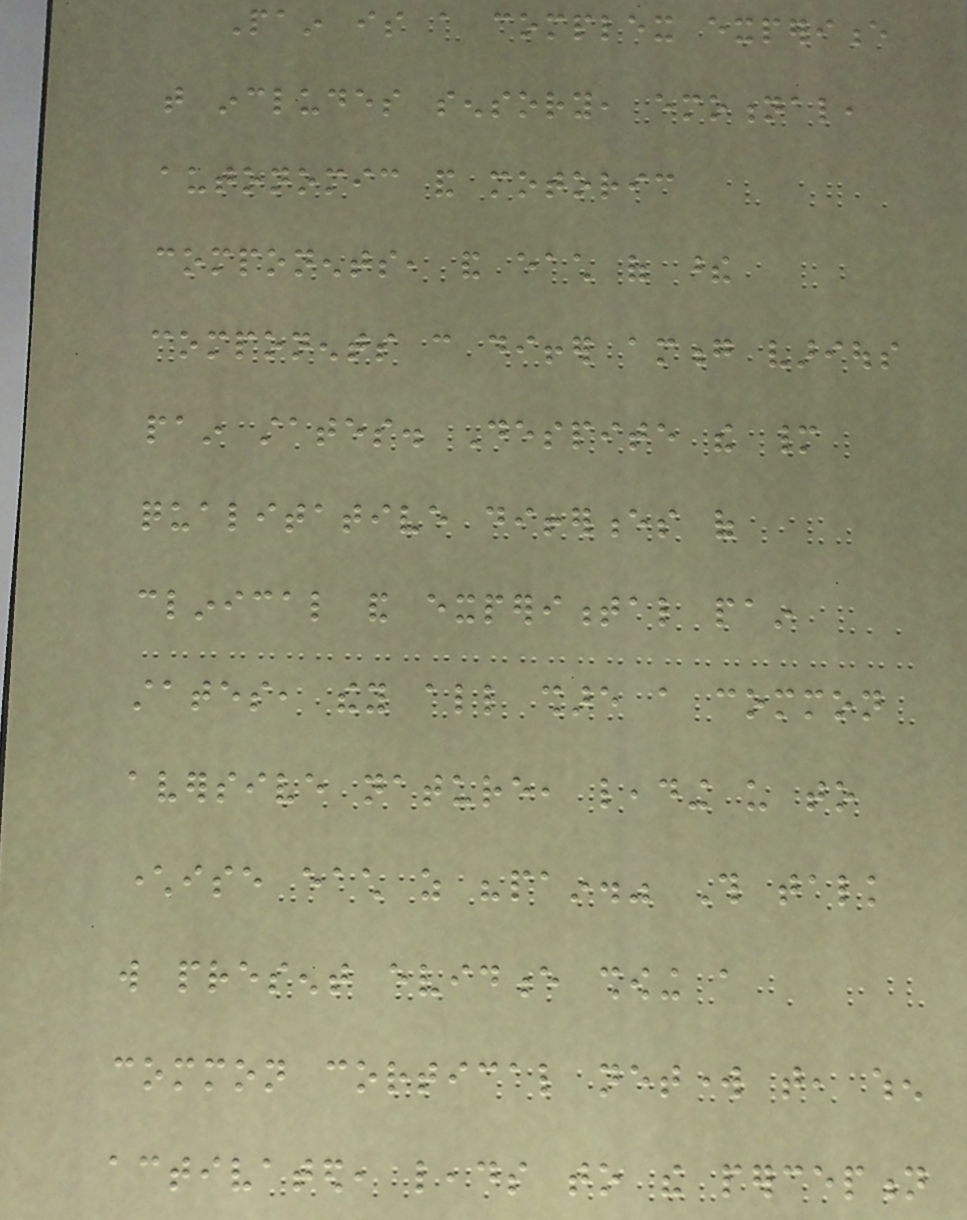Pain is a complex experience
that includes sensory, emotional,
autonomic and motoric
components, and each of these
components can differ among various
pain states. Despite the many
qualitative differences of
clinical and experimental pain
states, they all share a common
aversive nature, leading us to
characterise each as "pain." This talk
will present evidence showing a
common cortical network that, when
activated, leads to the perception
